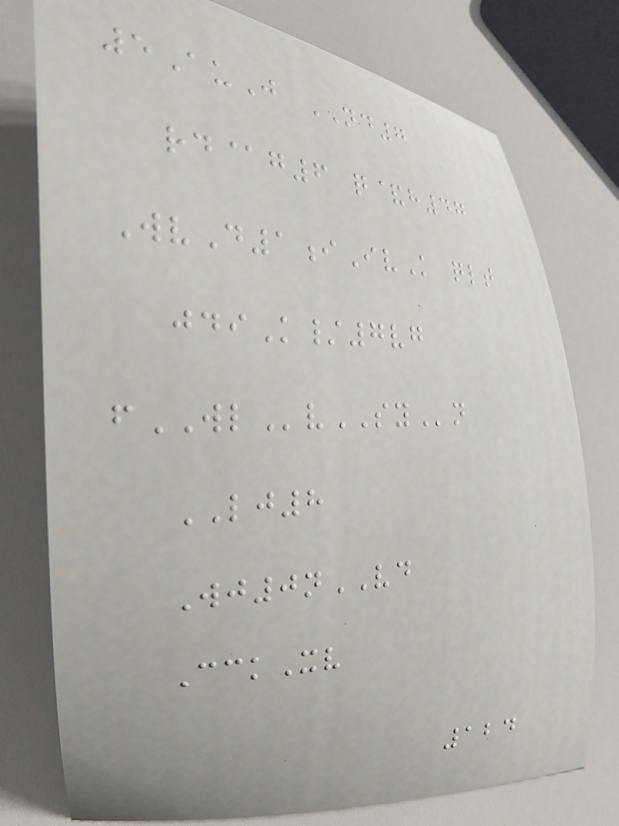5AuJ ND7
rd@g6 q&h47
WvD1iIvK qlt
jdiK/7vg
fWLvSYn
LJ8
Wj0nVD
CckXv
124
